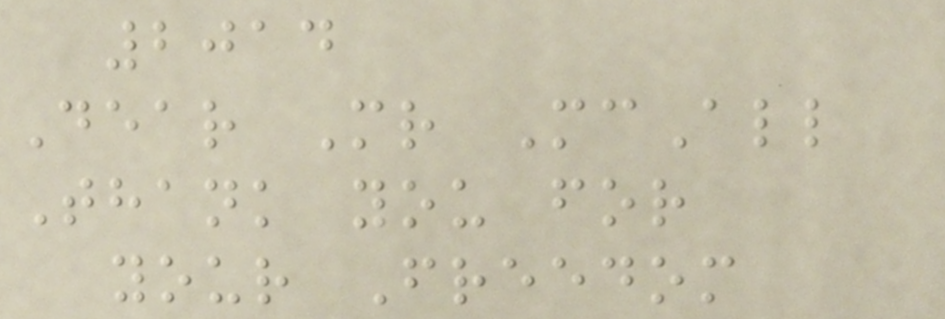2014
Dear Mr McAll
Thank you for
your Freedom
